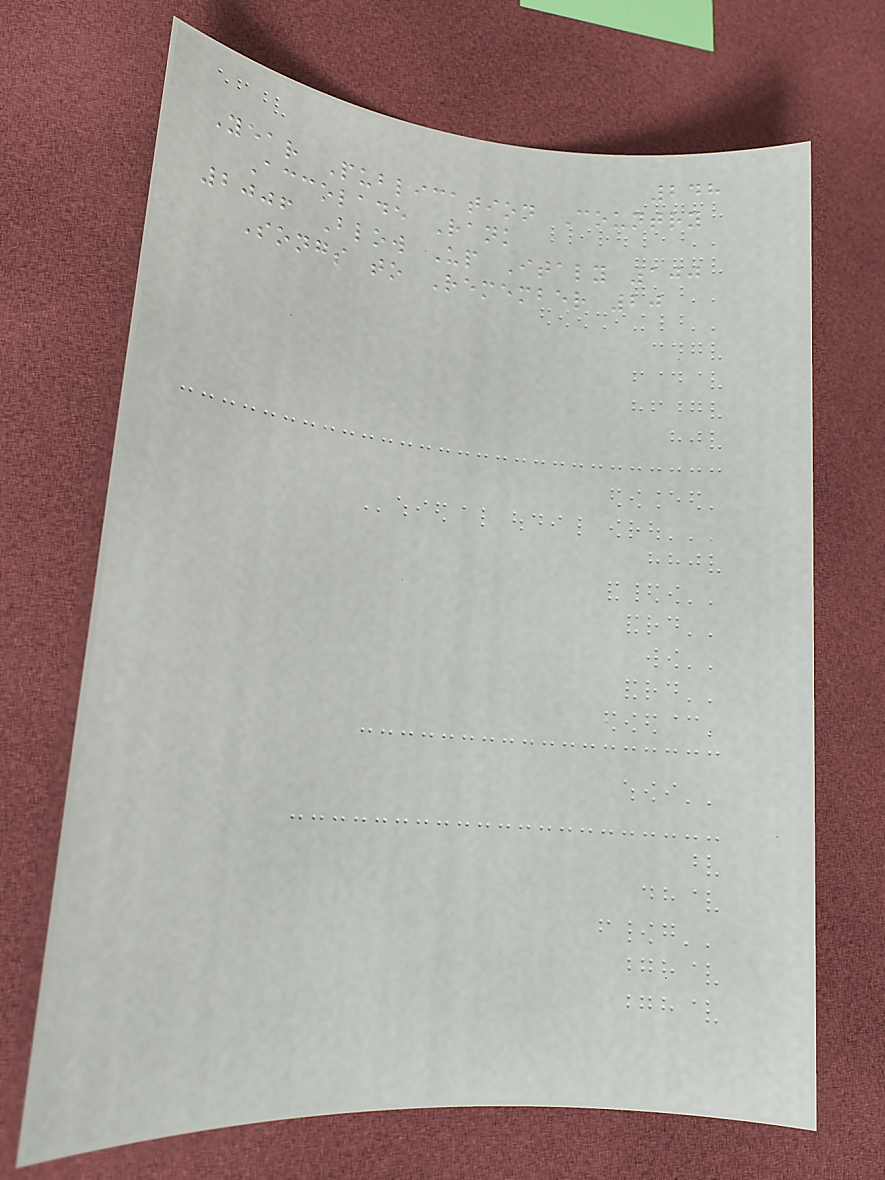248
Year Publication Country
Accolade Rank
2006 Blow Up Italy 100
Songs to Remember 20
